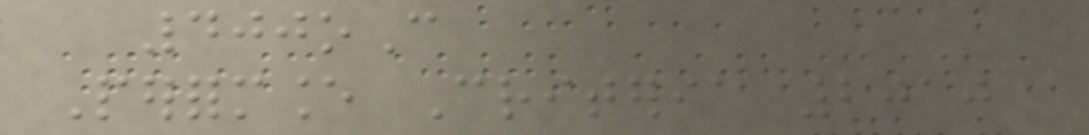400oC
Performance Criteria 2010
